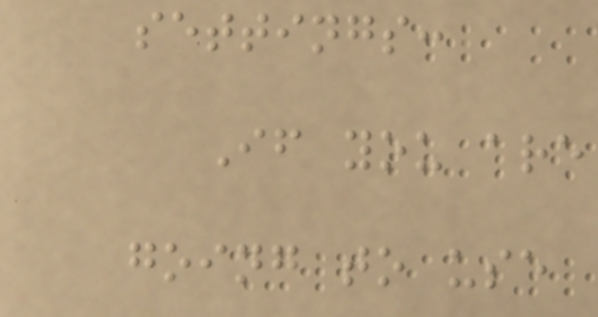settings:
If you are
going to use
